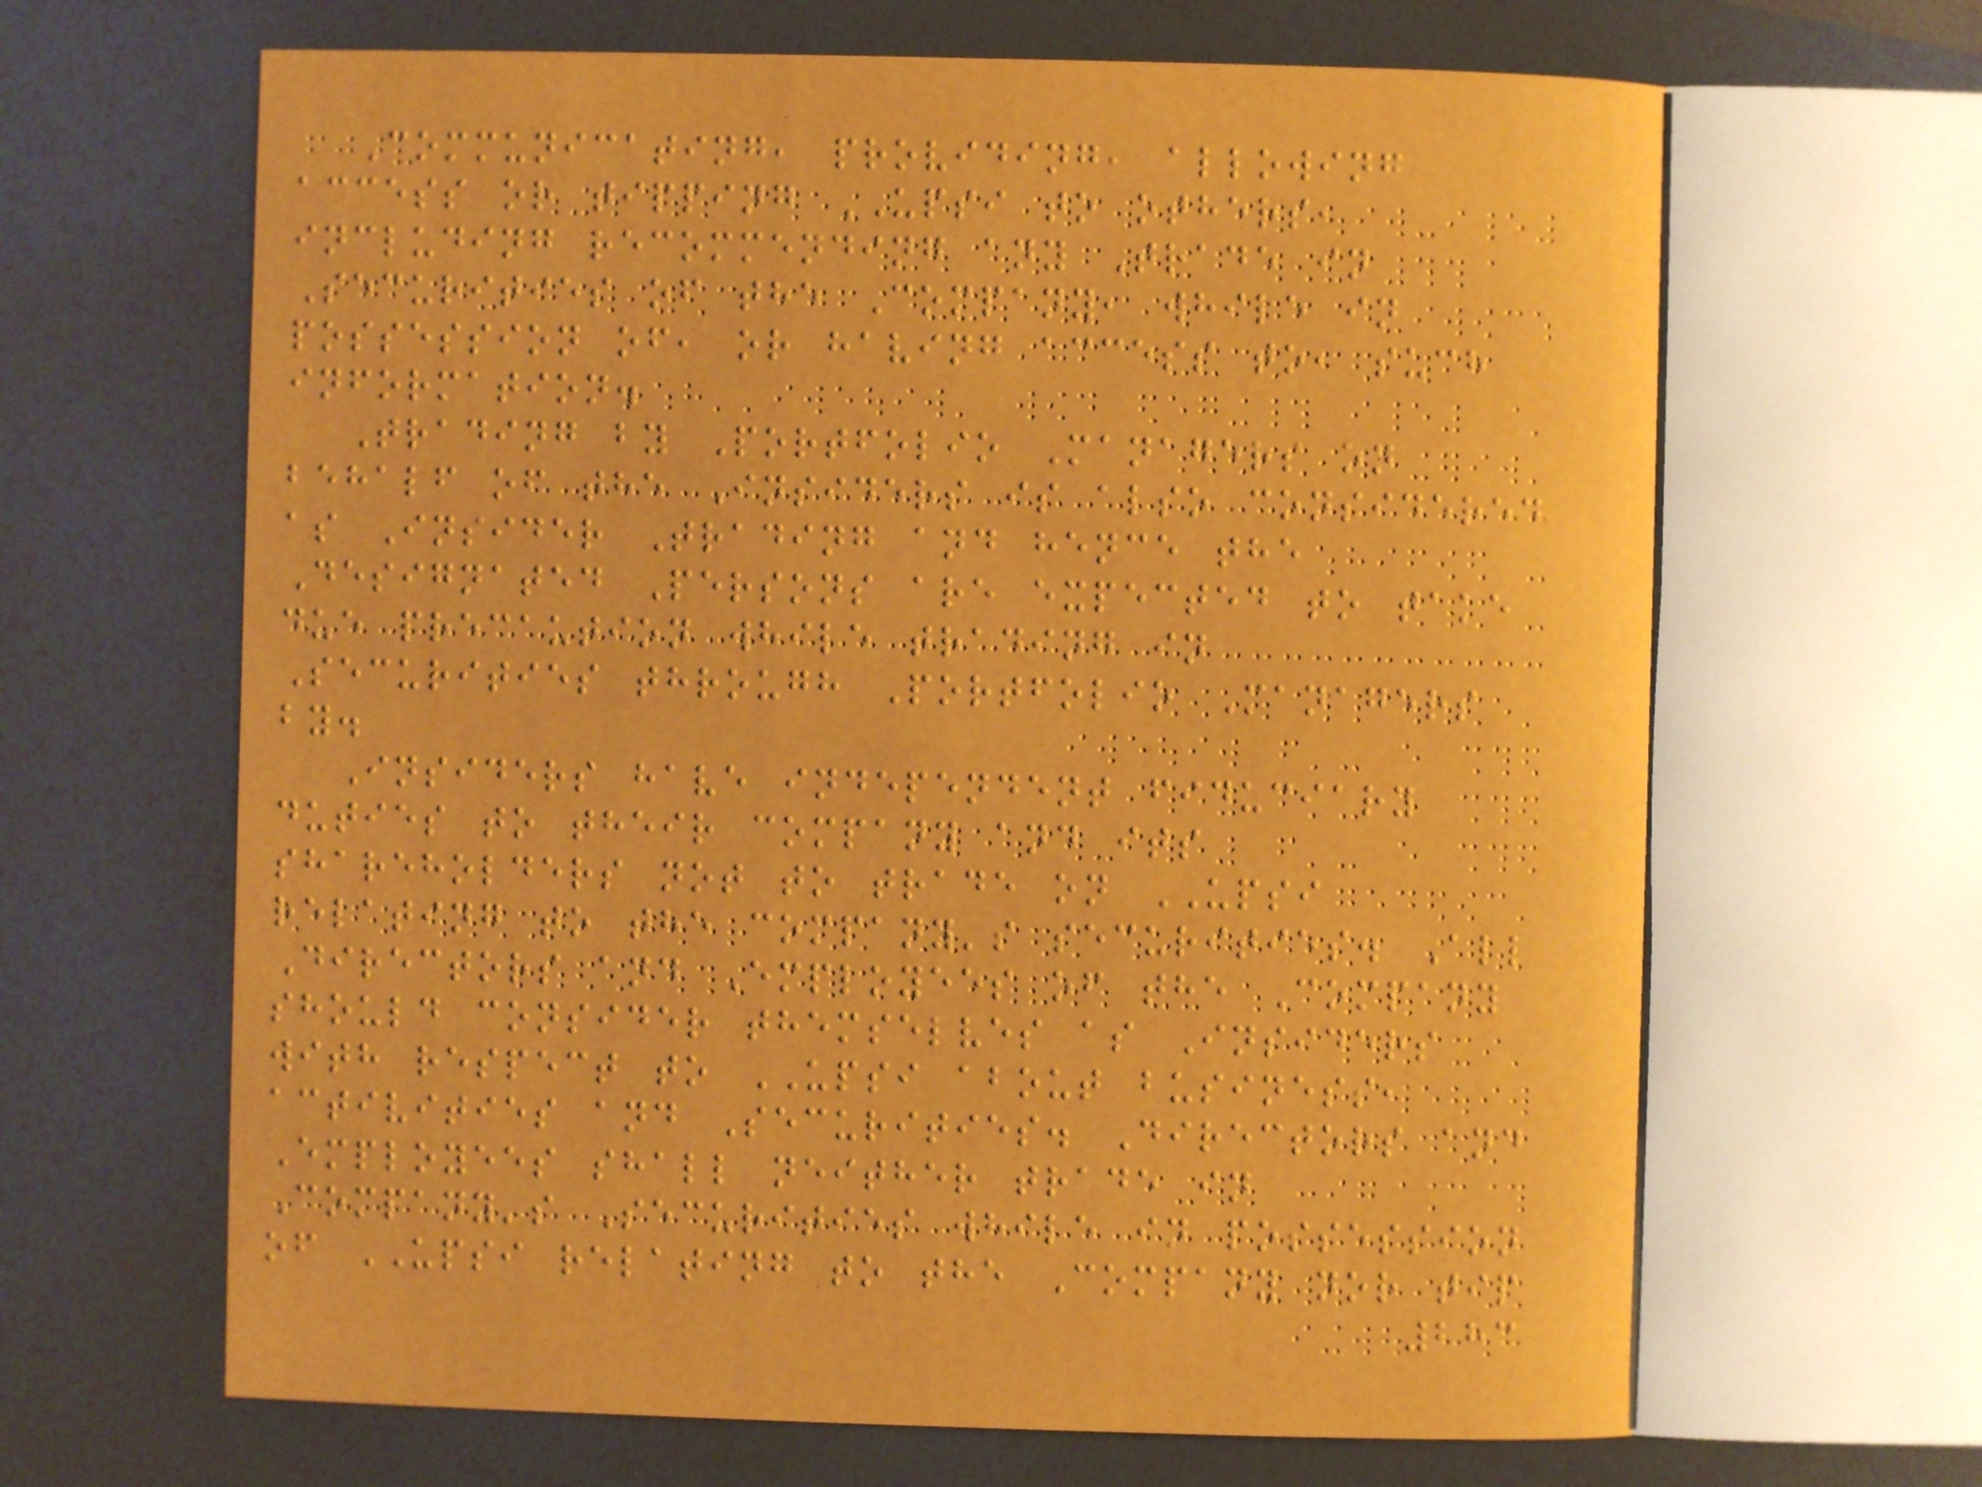Communicating, providing, allowing
access or tipping UPSI to others,
including recommending any Trade in
Securities of the Company, while in
possession of, or having access to, such
information.
Trading by Portfolio Managers on
behalf of the Insiders is also considered
as Insider Trading and hence the
Designated Persons are expected to take
due precaution while trading in
Securities through Portfolio Managers
by.
Insiders have independent fiduciary
duties to their company and its
shareholders not to trade on UPSI
relating to the company's securities. All
Directors and Employees of the Company
should consider themselves as Insiders
with respect to UPSI about business,
activities and Securities. Directors and
Employees shall neither trade in
Company's Securities while in possession
of UPSI relating to the Company nor tip
283
